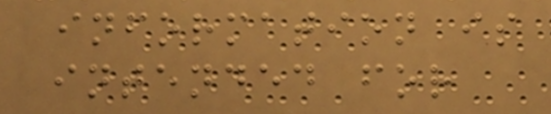information is
intended for
